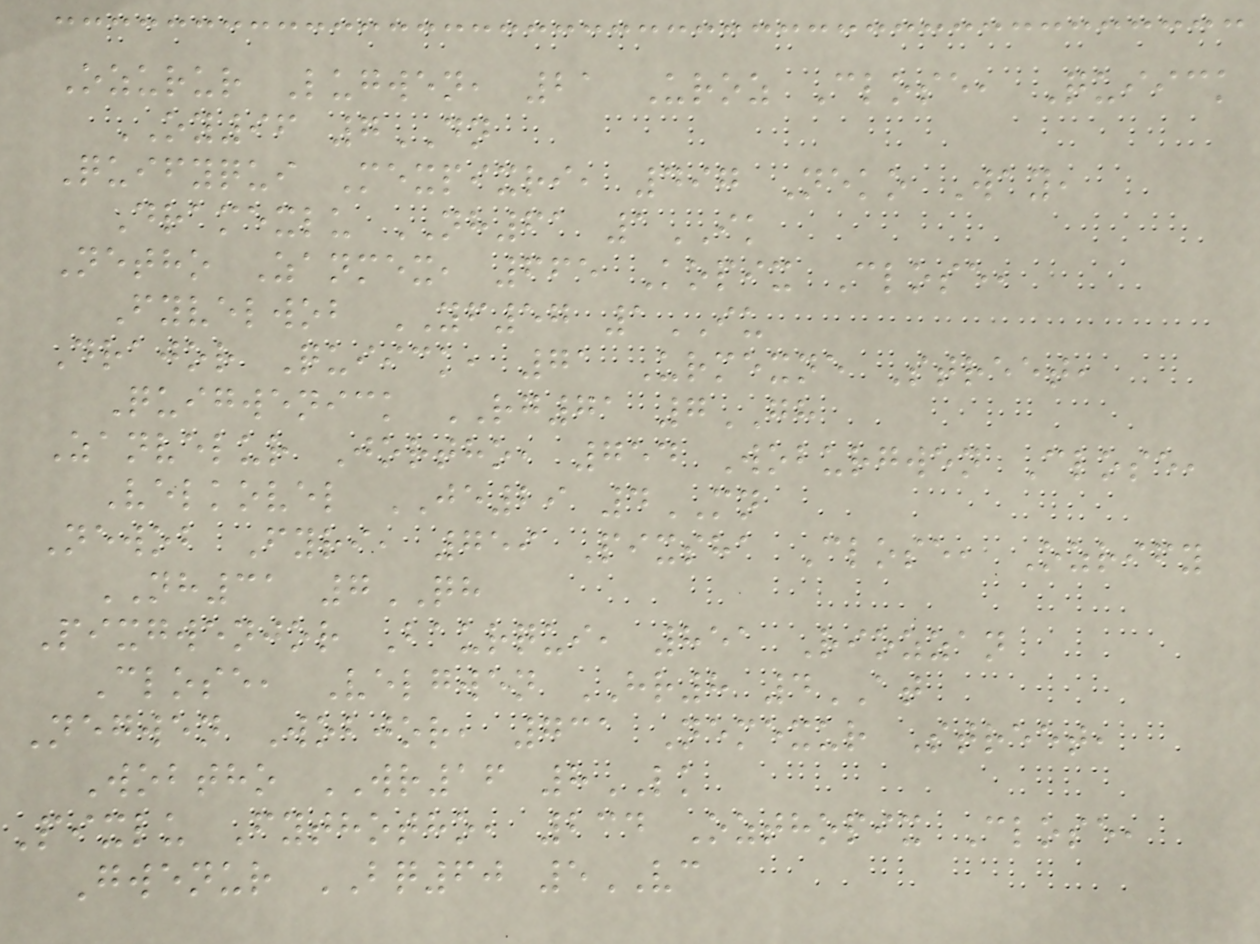Ozurur Lugwen, 21 Uroz Close, Quiick
OY96 7DN
Quifyqui Mexpixri, 497 Neko Way,
Dramexlu NH61 1IK
Netho Zanmex, 665 Kopix Close,
Fyvelwob YF57 1IU
Drajor Quiick, 71 Urmexne Street,
Quigwenick RG71 7GH
Zanvelur Jortho, 754 Woburgwen Close,
Velkovel JE29 4MN
Newob Fyri, 759 Pixsha Close, Ozrify
NH31 7QH
Pixgwenjor Baurqui, 851 Riozzan
Close, Velgwen HR8 4AT
Negwen Wobjor, 731 Nemexur Street,
Wobtho WR16 8LK
Pixlu Fythotho, 234 Ozthopix Close,
Gwenur BQ60 5VC
